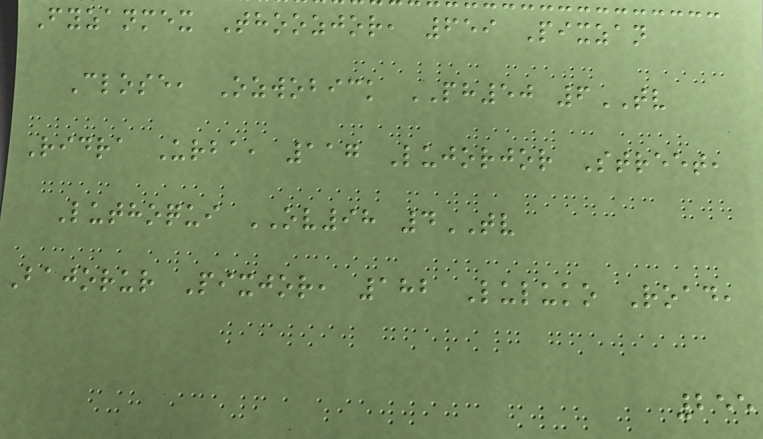Fyzanmex Thoozjor, 659 Pixzan
Close, Ozwobick PH50 6TV
Ridra Urba, 117 Lujorjor Street,
Luthoqui OV98 4TV
Bajorur Pixjor, 182 Luluko Road,
255
